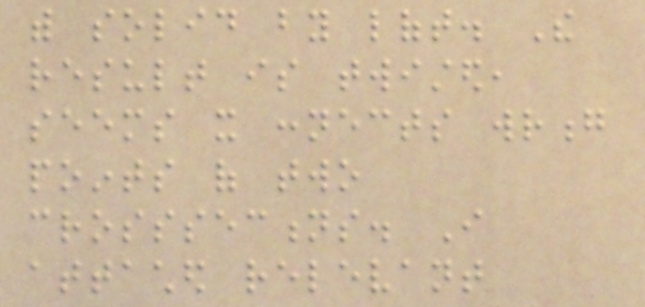with solid by loft. The
result is twisted,
seems it connects wrong
points of two
crosssections. I
attached relevant
